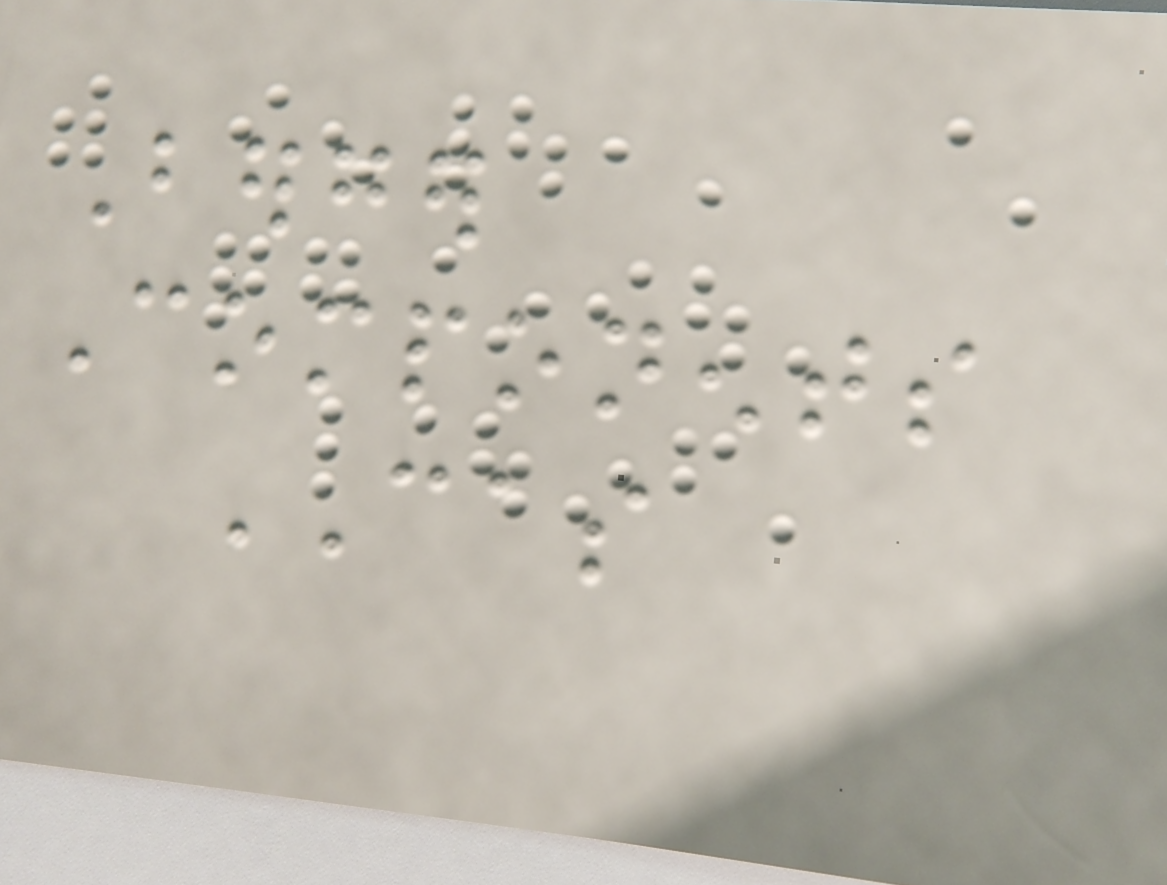Berger
Components
CAS
